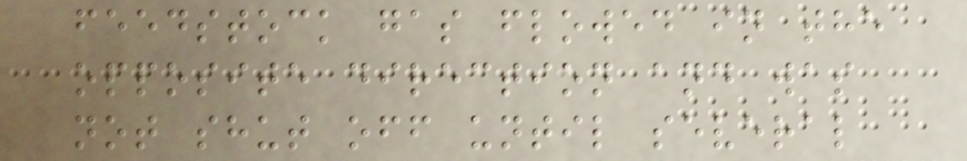feedstock gas flowed in the
opposite direction and was
not shut off until several
